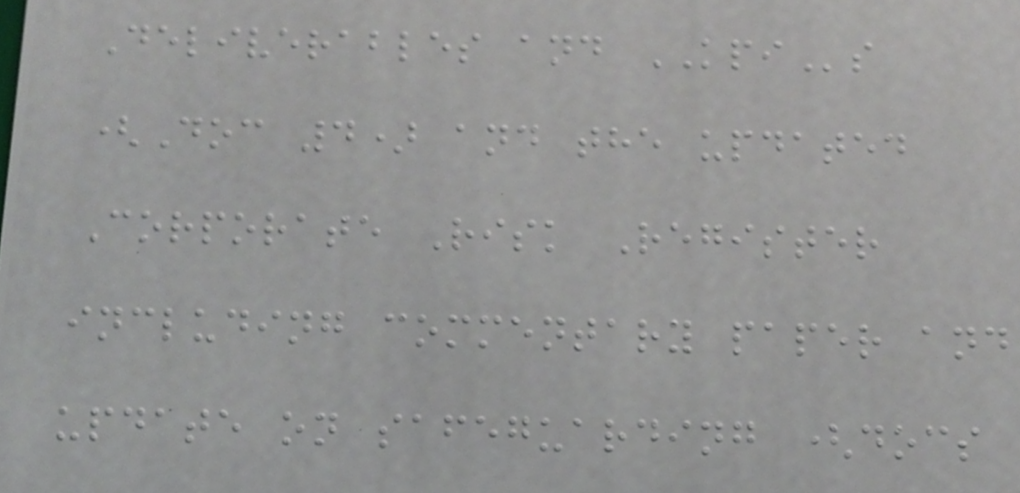Deliverables and KPIs
(Doc 4) and the updated
Corporate Risk Register
including commentary paper and
update on safeguarding (docs
